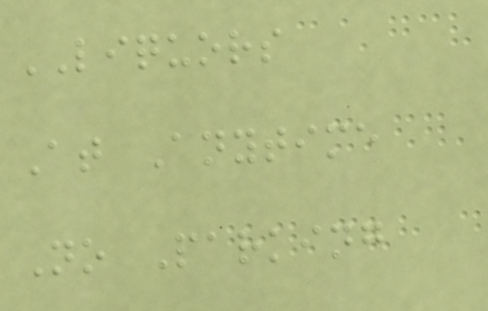LIQUORS
At Anytime
No Parking
